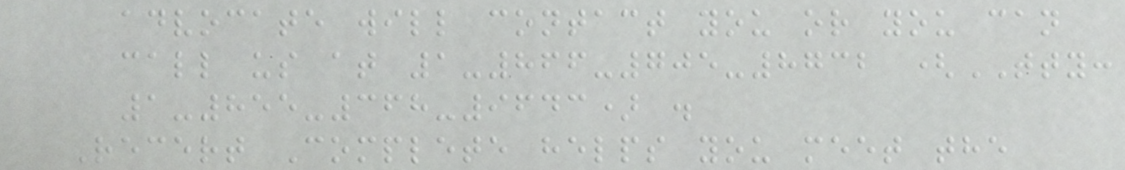advocate will contact you or you can
call us at 1-866-705-8732 (TTY:
1-855-368-9643) .
Recert Complete helps you meet the
